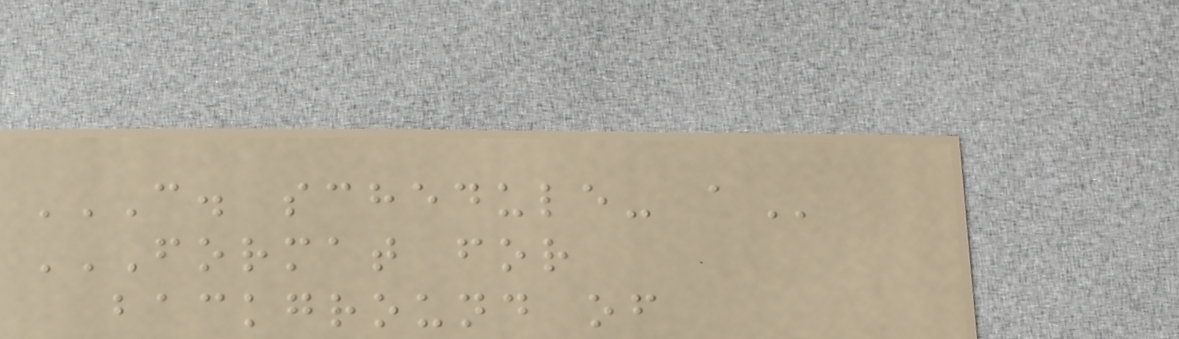C. SCHEDULE- A
FORMAT FOR
BACKGROUND OF
